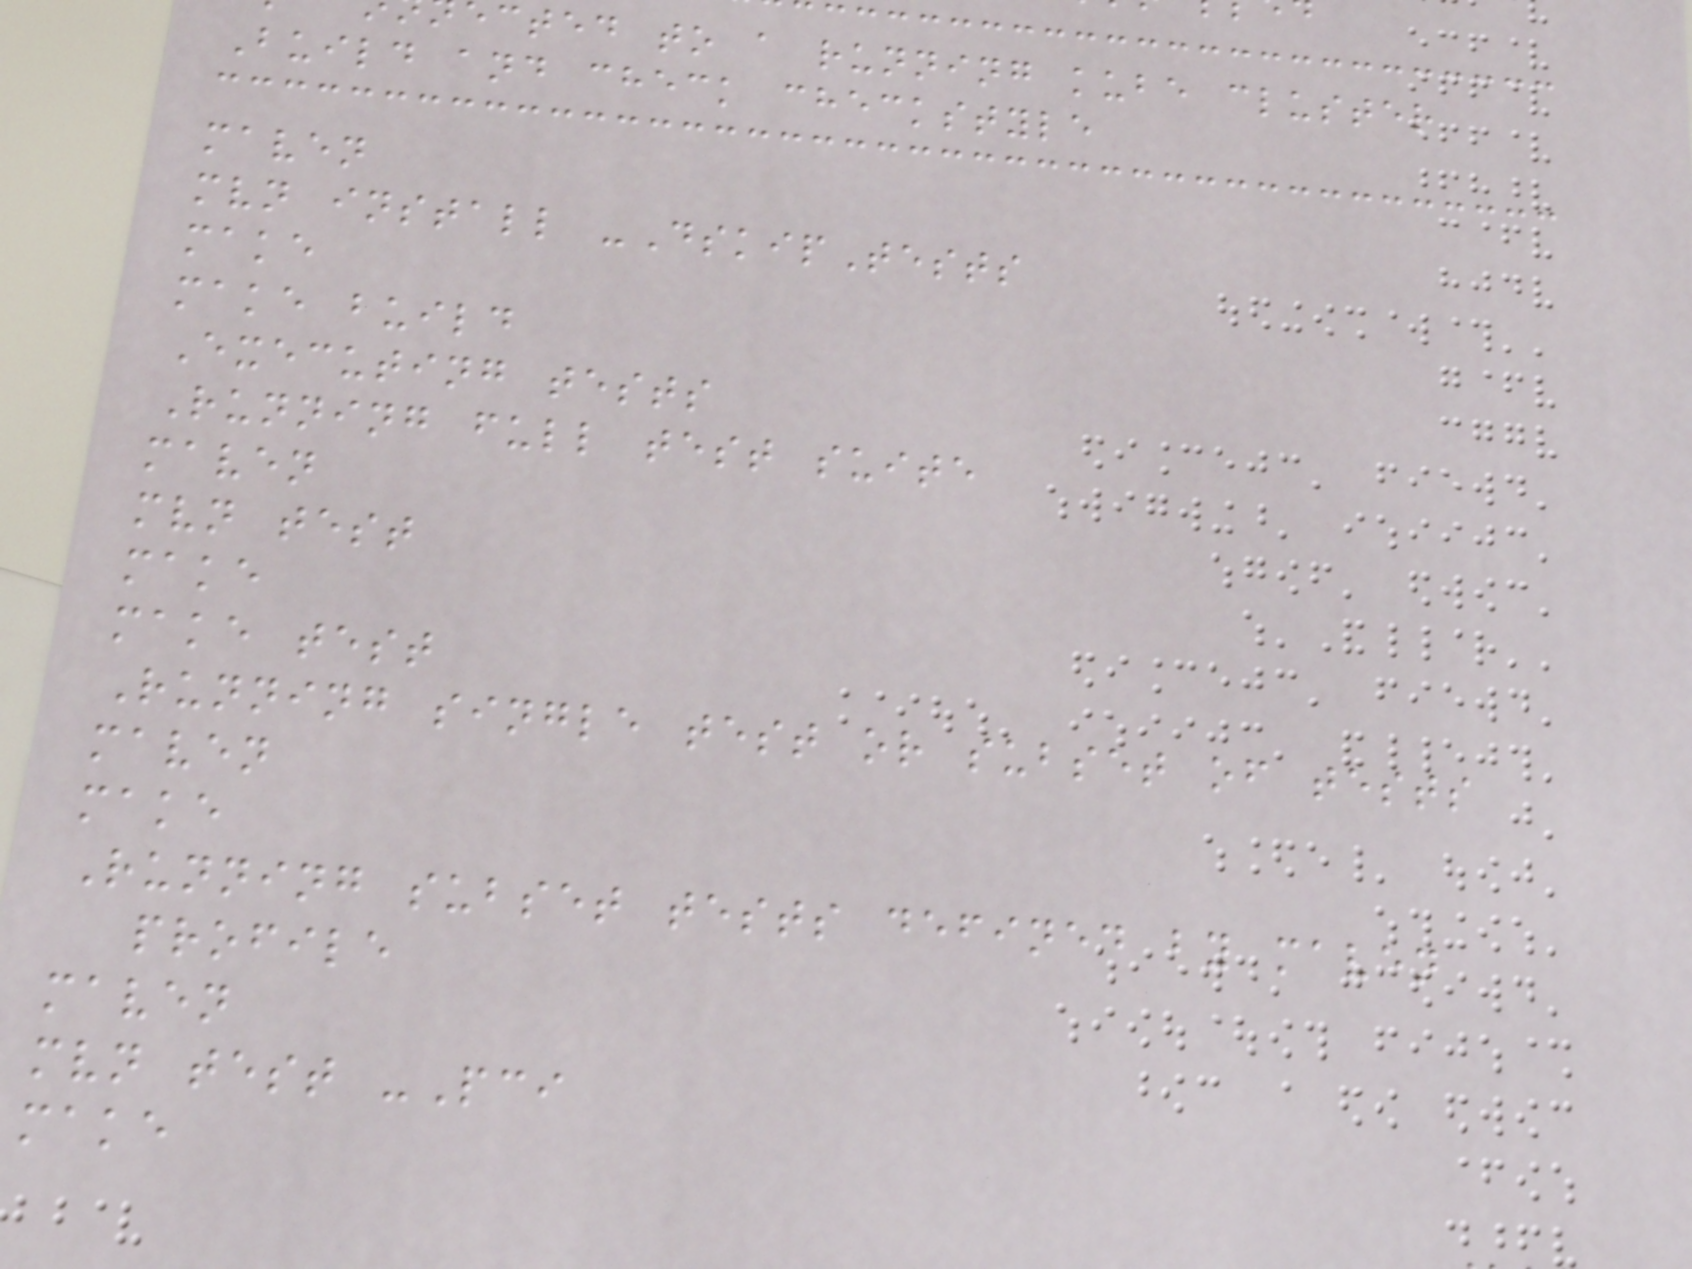cted to a running kube cluster
Build and check checkstyle
maven
mvn install -DskipTests
make
make build
Executing tests
Running full test suite
maven
mvn test
make
make test
Running single test or subset of tests
maven
make
Running subset tests defined by maven
profile
maven
mvn test -Pci
make
